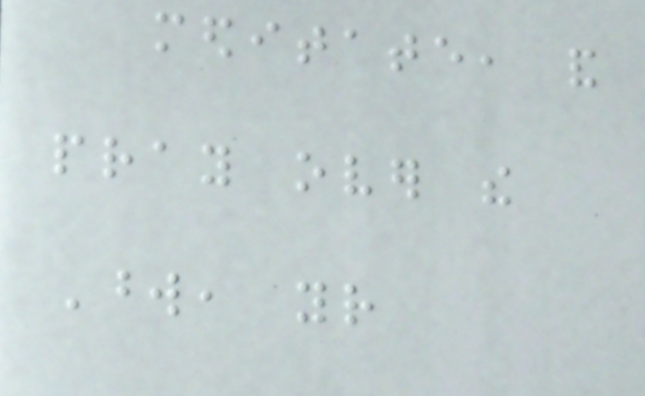meditate, and
pray over the
Word, your
